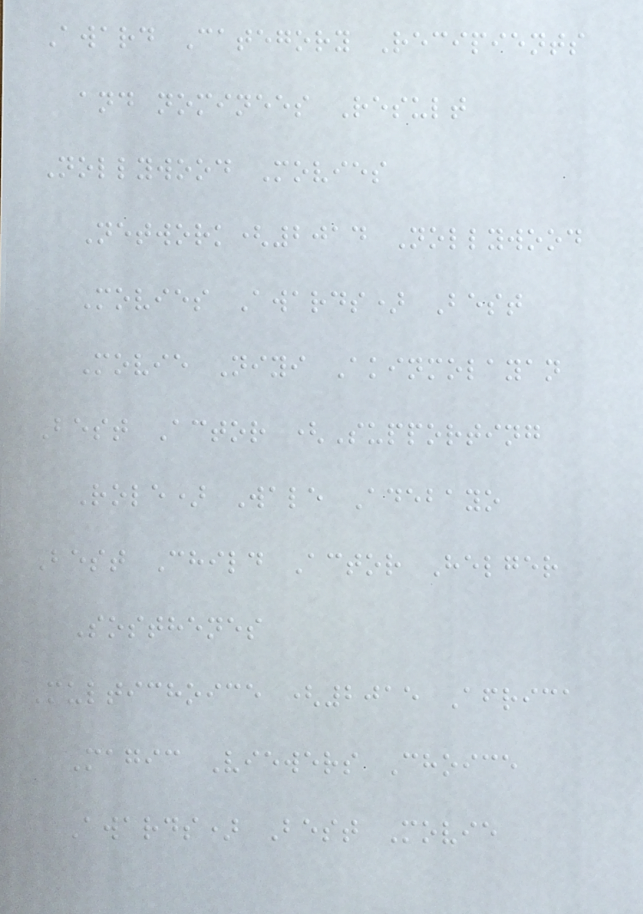Award Category Recipients
and nominees Result
Nollywood Movies
Network(2014 Nollywood
Movies Awards) Best
Movie Niyi Akinmolayan
Best Actor (Supporting
Role) Wale Adebayo
Best Child Actor Helger
Sosthenes
Multichoice (2015 Africa
Magic Viewers Choice
Awards) Best Movie
